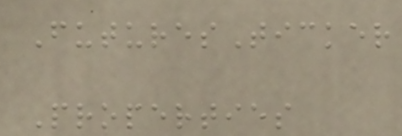FuturesTicker
Properties
